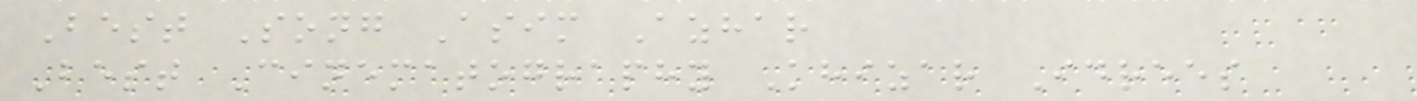Best Song Asim Azhar
Best Cinematography Khizar Idrees
